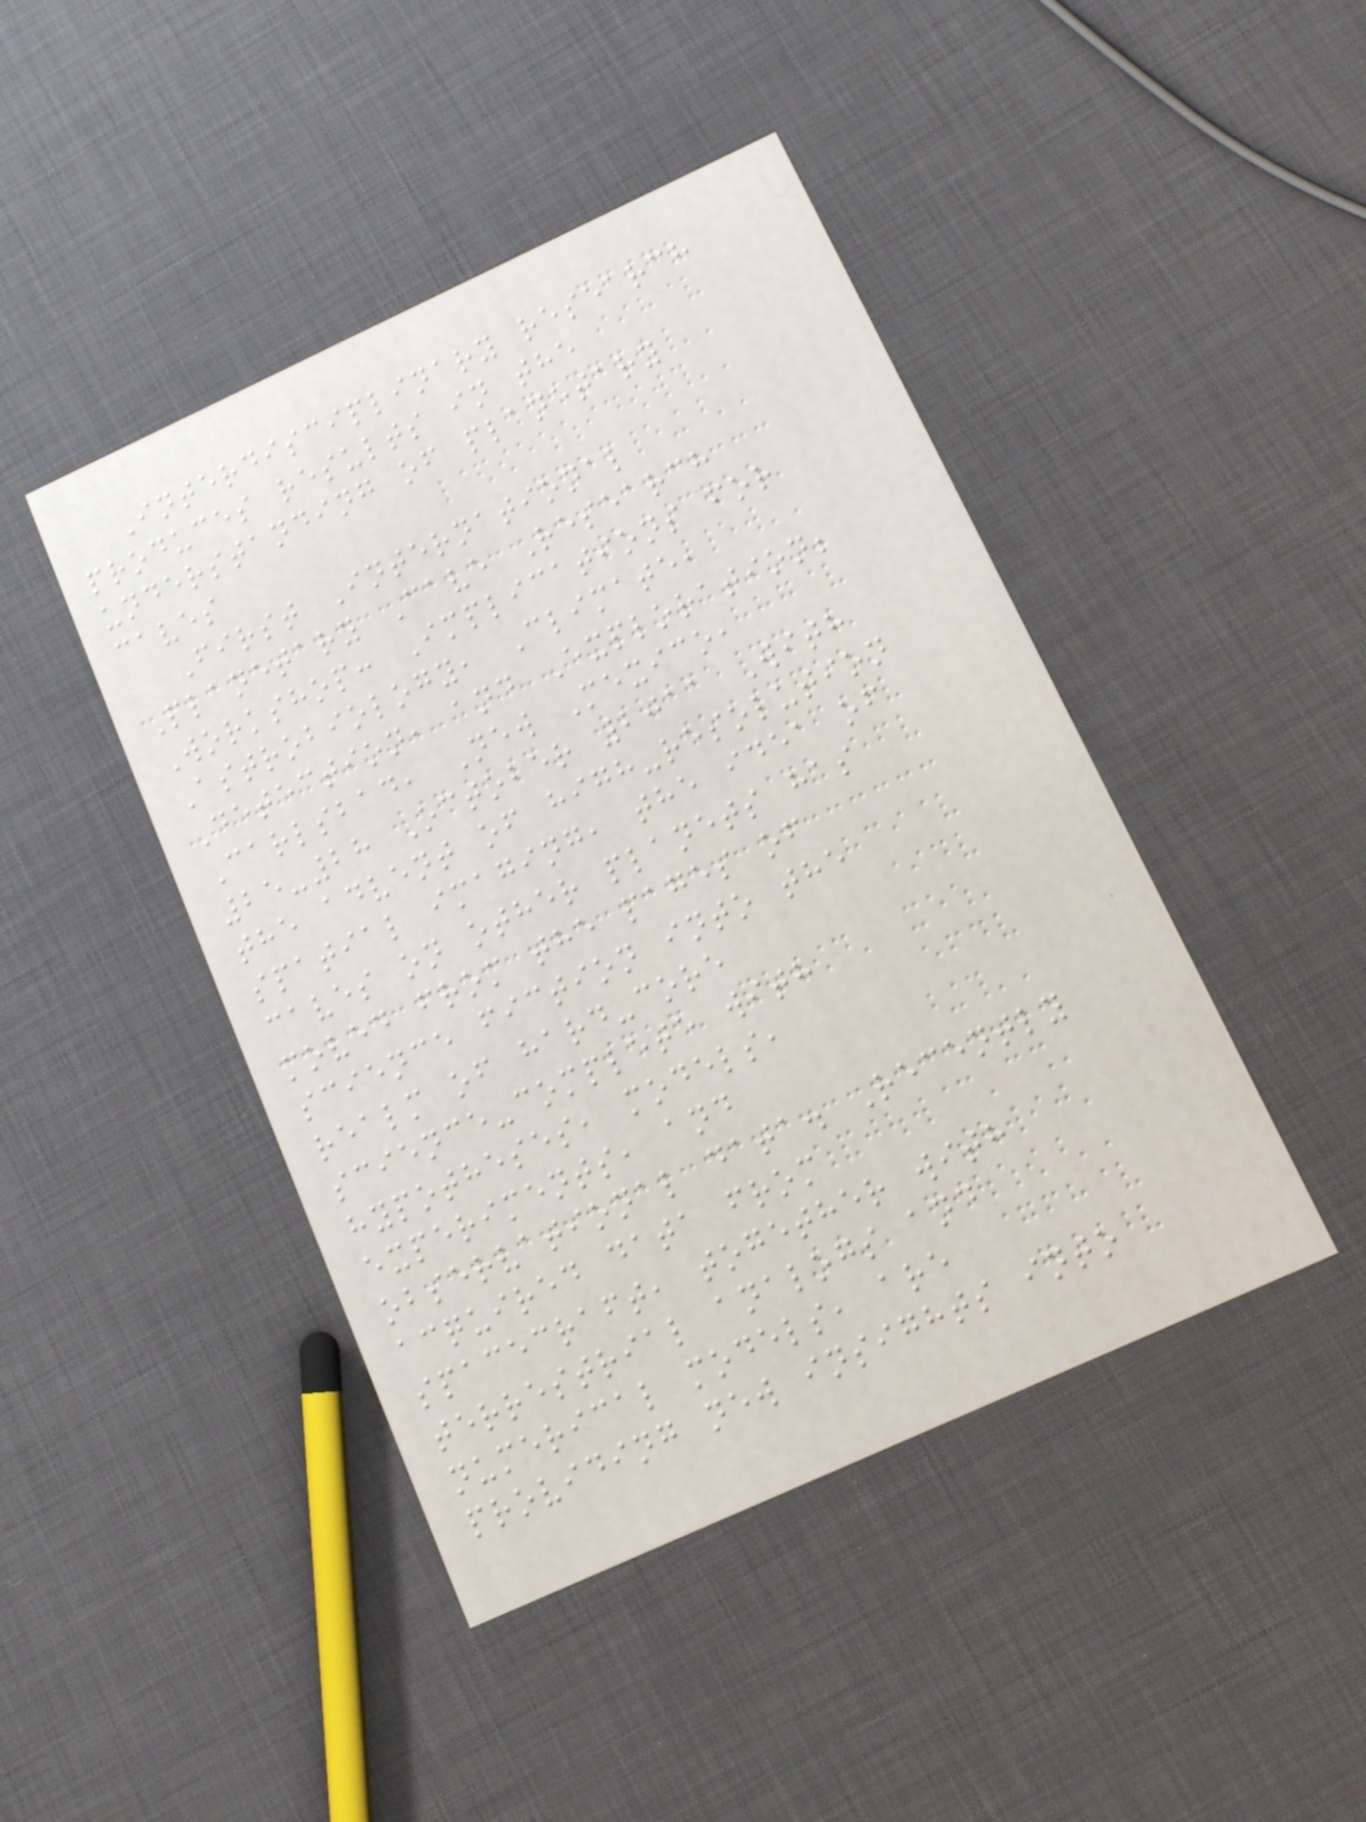Interdisciplinary research
produces results in the
understanding of planetary
caves
First International
Planetary Cave Research
Workshop: Implications for
Astrobiology, Climate,
Detection, and Exploration;
Carlsbad, New Mexico,
25-28 October 2011 With
the advent of high-resolution
spatial imaging, the idea of
caves on other planets has
moved from the pages of
science fiction into the
realm of hard-core
science-complete with
hypotheses, models,
experiments, and
observational data. Recently
acquired data from
spacecraft, together with
terrestrial analogs and
numerical models, are
providing new insights into
